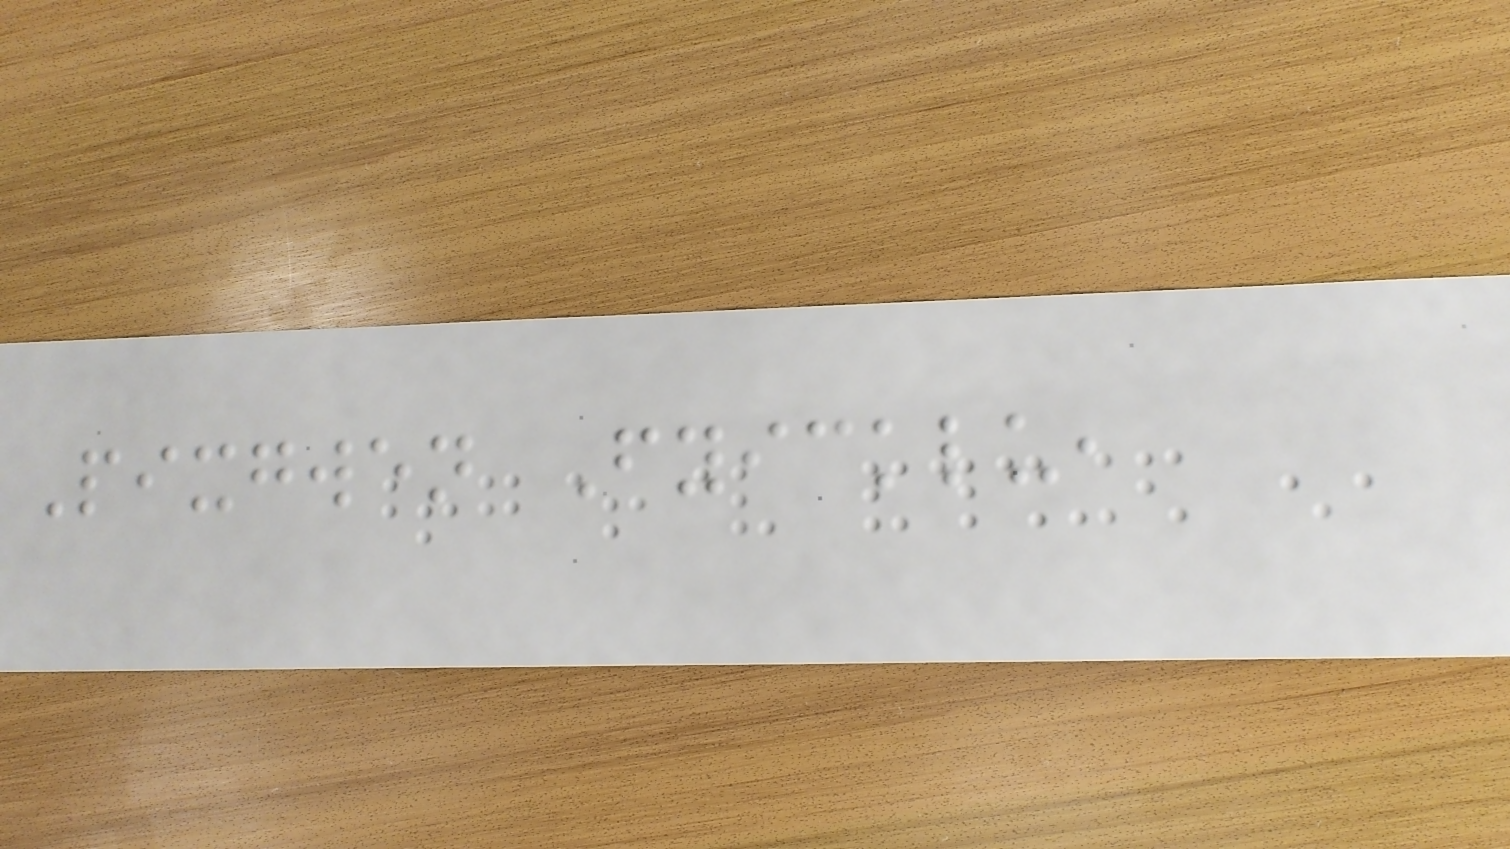Pixgwen Fyicklu,
